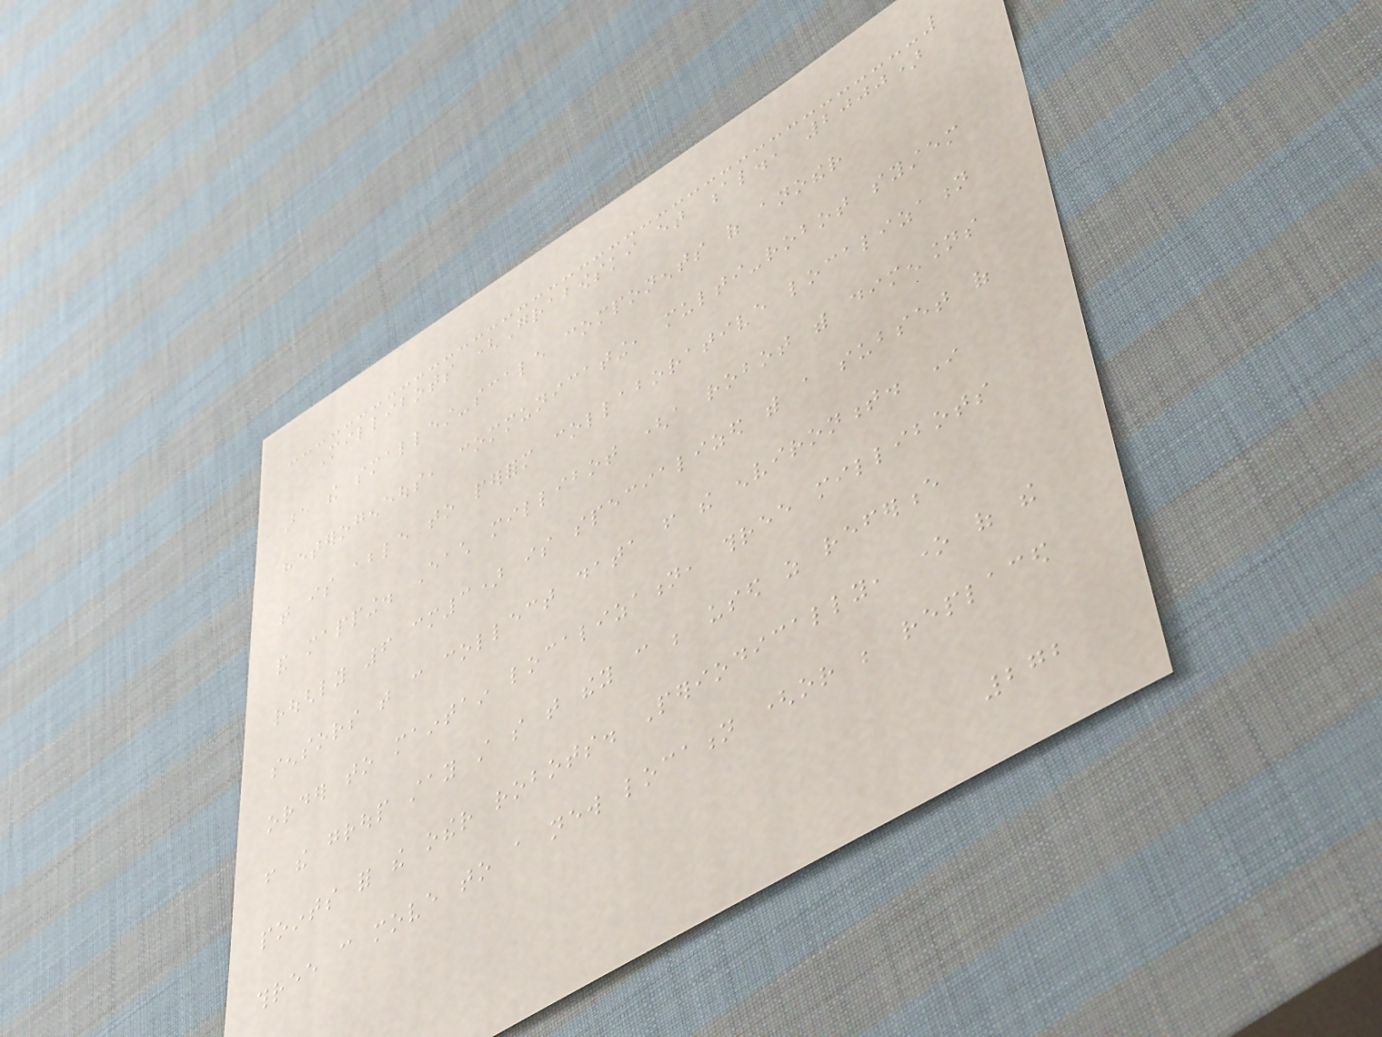Millibots (Grabowski et al., 2000)
are the smallest-scale components of another
heterogeneous, communicating, multi-robot system
that is able to perform collaborative localization
and mapping. Each millibot (a robot with dimensions
roughly 6 cm3) is specialized with a subset of
sensors that can collect data from the environment. In
order to maintain localization, three millibots
from the group stay still so that they can be used as reference
points for the other robots. Periodically, one of the
three can move to a new location (or be replaced
272
